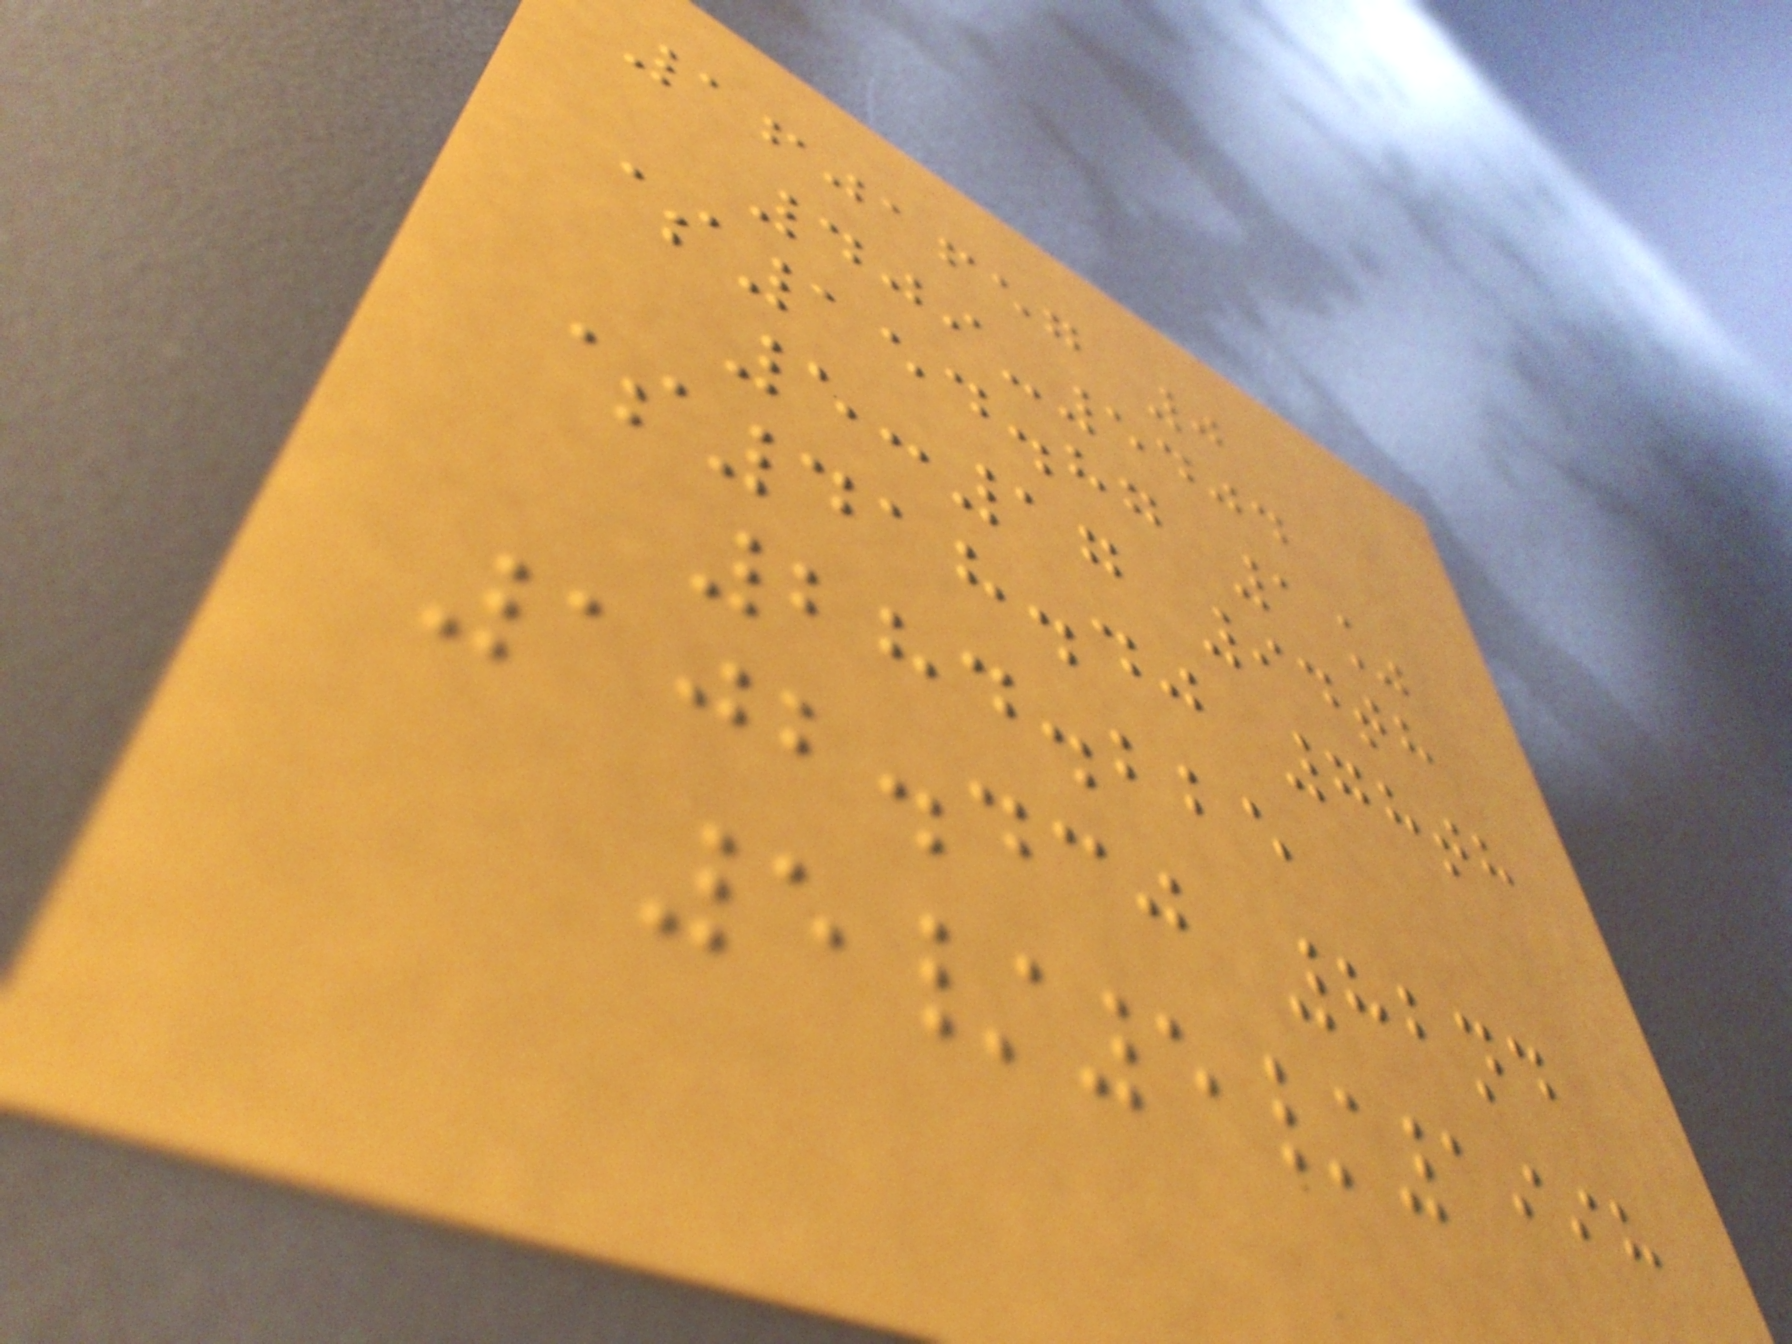1601657 0
409-5404
$154.87 1%
5:17 94th
$418.40 78th
284.225
102.430 82nd
5/5/1998
